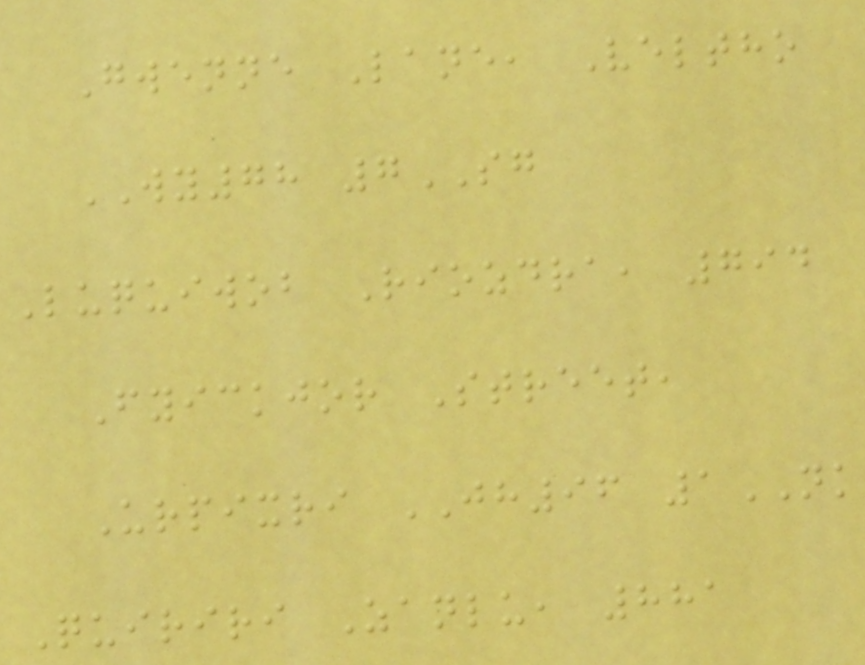Gwenne Lane, Veltho
WY78 7SG
Luquiwob Riozdra, 794
Fyickjor Street,
Urpixri JH96 1NK
Quiriri Zanlu, 881
